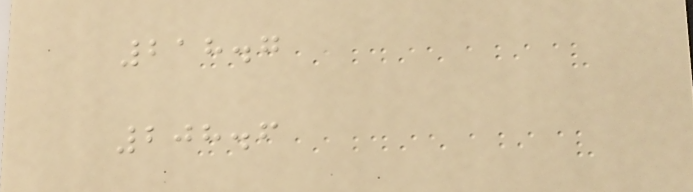218.7
208.6
